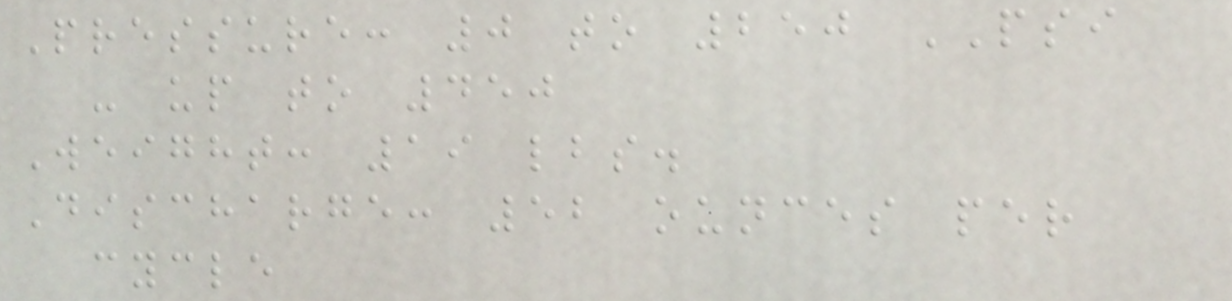Pressure: 0 to 250 PSI
- up to 450
Weight: 19 lbs.
Discharge: 52 ounces per
cycle
